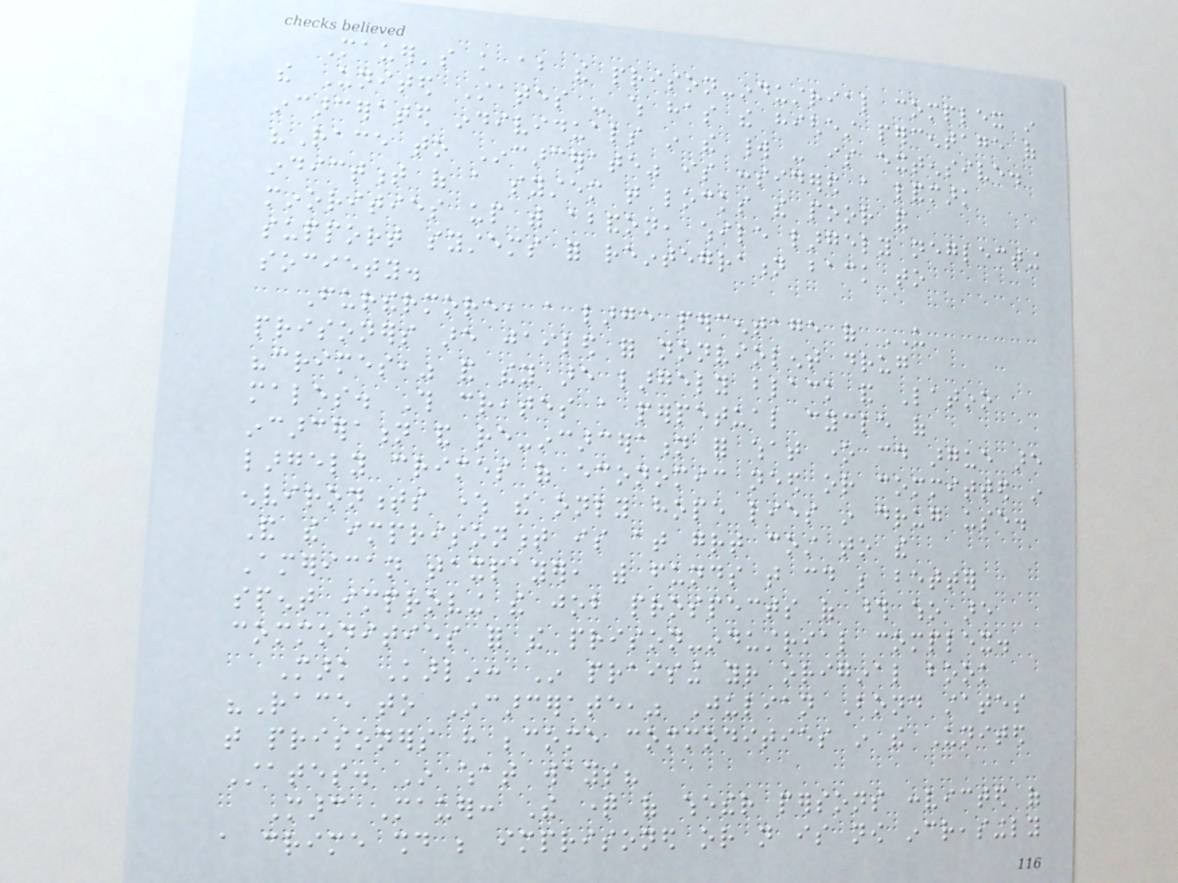Mauer's knowledge about the prison-industrial complex in
the United States - which has the highest percentage of
incarcerated individuals in the world - is extensive.
"Race to Incarcerate" is considered a landmark
indictment of a system that locks the poor and
minorities up with abandon, while largely neglecting
support systems for reintegration back to
society.
Furthermore, a large percentage of US
prisoners are jailed for nonviolent drug
"crimes," and they are largely black and Latino
males. This creates a perpetual cycle of
incarceration and re-incarceration for what one could argue are
largely crimes of economic need or committed in
environments where the only hope lies in drug use.
And the imprisonment is at great cost to the
American taxpayer, with funds that could be better
spent improving the job prospects of those who are
commodities for the prison-industrial complex.
Mark Karlin: In praising your original book
"Race to Incarcerate," Julian Bond states
that prisoners have become commodities in the United
States. In what ways?
Marc Mauer: The question of whether persons convicted of
a crime should be imprisoned or not is now increasingly
